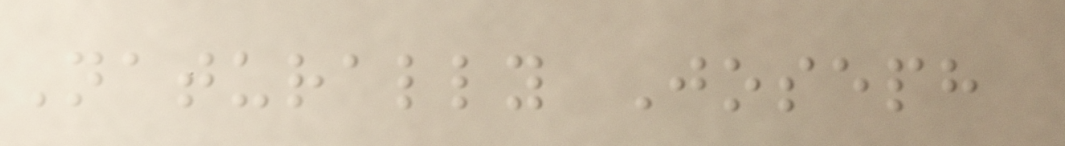Naturally Joseph
